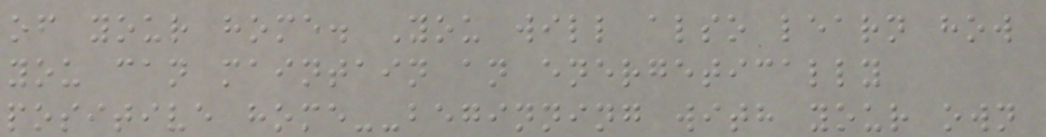of your home. You will also learn how
you can maintain an energetically
positive home--beginning with your own
